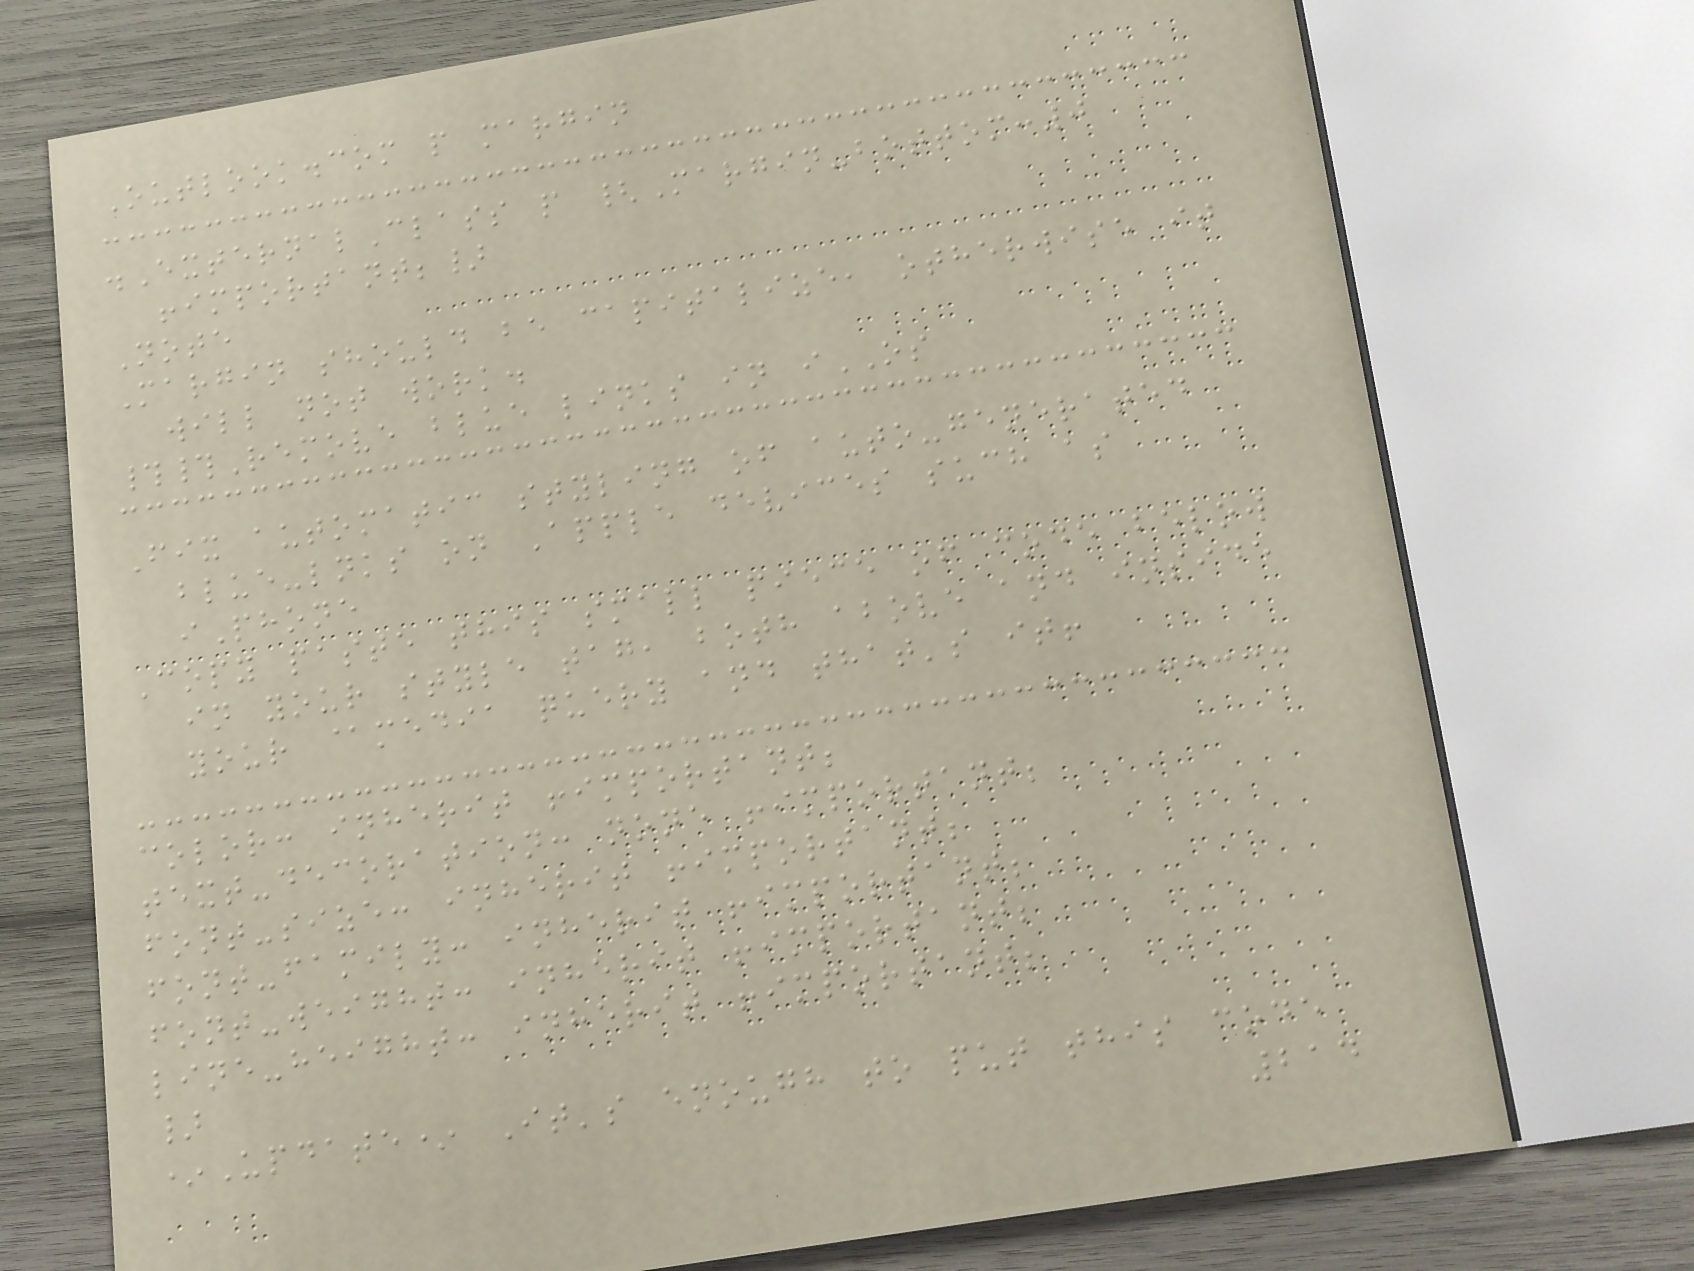Outlook.com p margin
.ExternalClass p {Margin-bottom:0
!important;}
Note
Margin should be capitalize, otherwise it
will not work.
##Remove blue links in iOS
Fix automatic styling of auto-generated
blue-lnks on Apple devices such as
iPhone
Copy paste this small piece of code below
in your style tag, both above and inside
your @media query and that's it!
color: inherit !important;
text-decoration: none !important;
font-size: inherit !important;
font-family: inherit !important;
font-weight: inherit !important;
line-height: inherit !important;
}
*Update* It's enough to put this code
214
